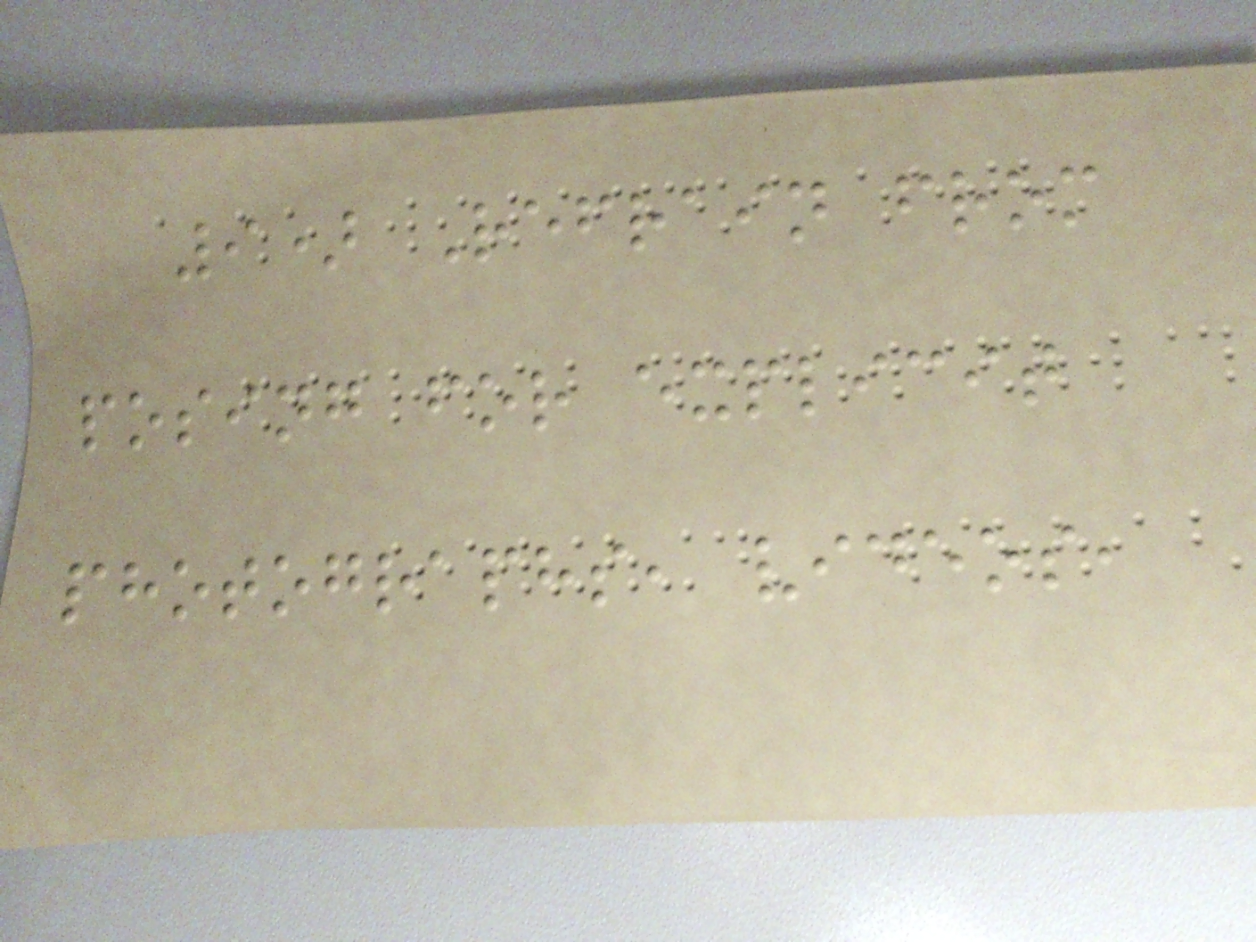9) Refrain from
posing for explicit
photographs, videos,
